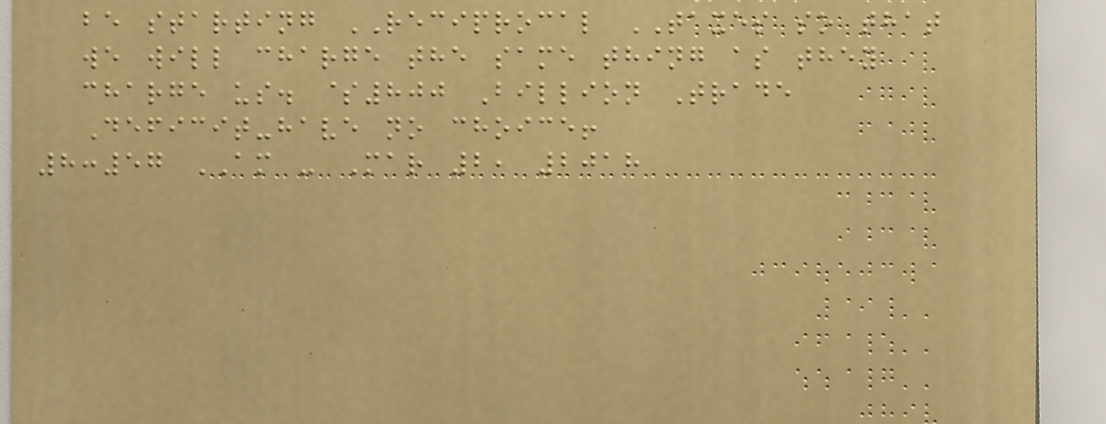be starting RECIPROCAL TAXES so that
we will charge the same thing as they
charge us. $800 Billion Trade
Deficit-have no choice!
8:57 AM - Mar 2, 2018
